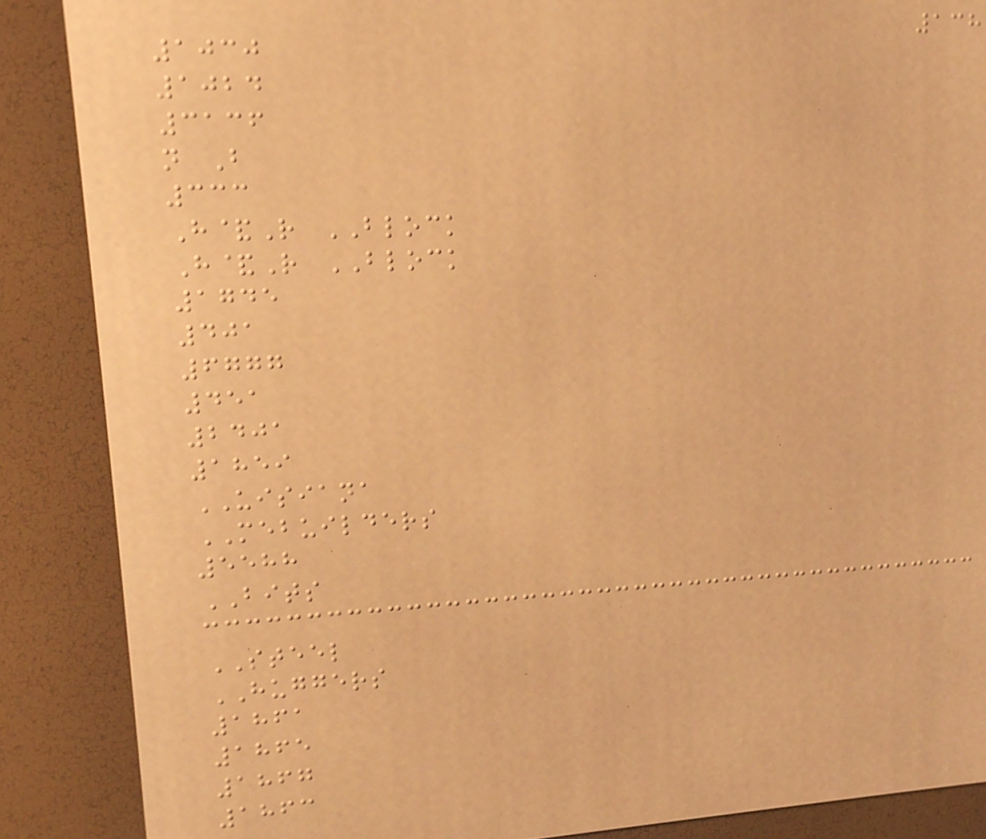138
1030
1024
3136
n B
333
H&R BLOCK
H&R BLOCK
1745
401
6777
451
2401
1859
UISIANA
MEBUILDERS
5588
BITS
STEEL
HUGGERS
1861
1865
1867
1863
